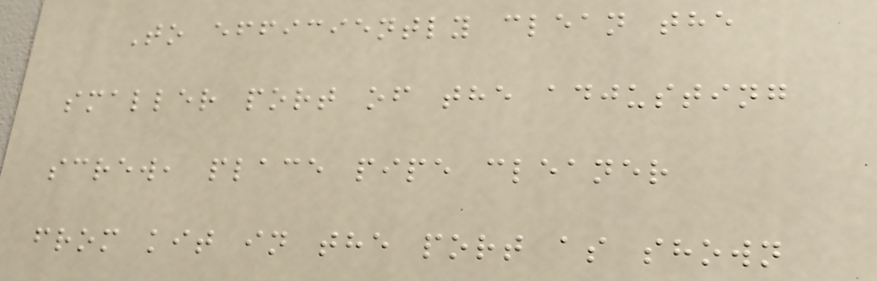To efficiently clean the
smaller port of the adjusting
screw, place pipe cleaner
from kit in the port as shown
